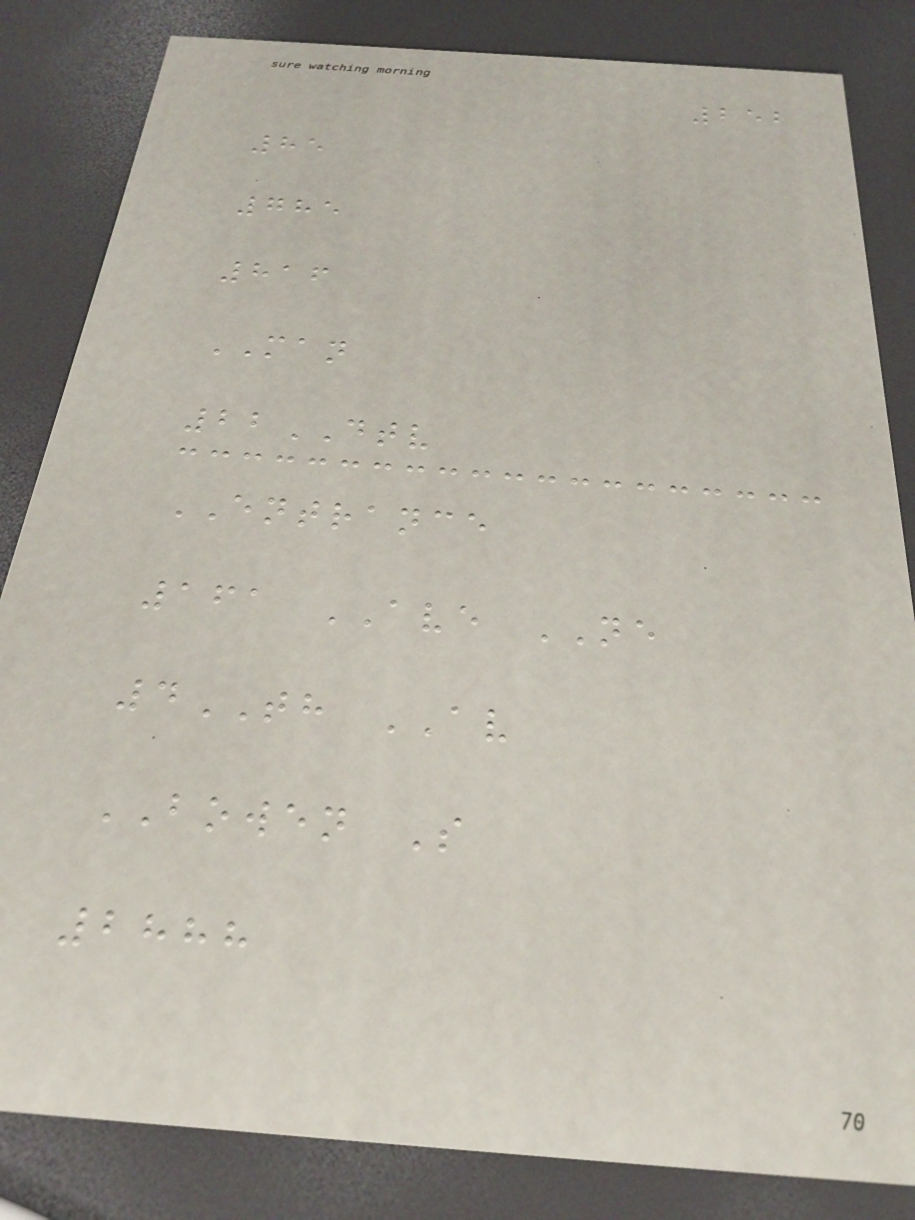252
85
785
816
MAN
22DTV
ENTRANCE
161 AVE NE
4TH AV
BOWEN S
2888
